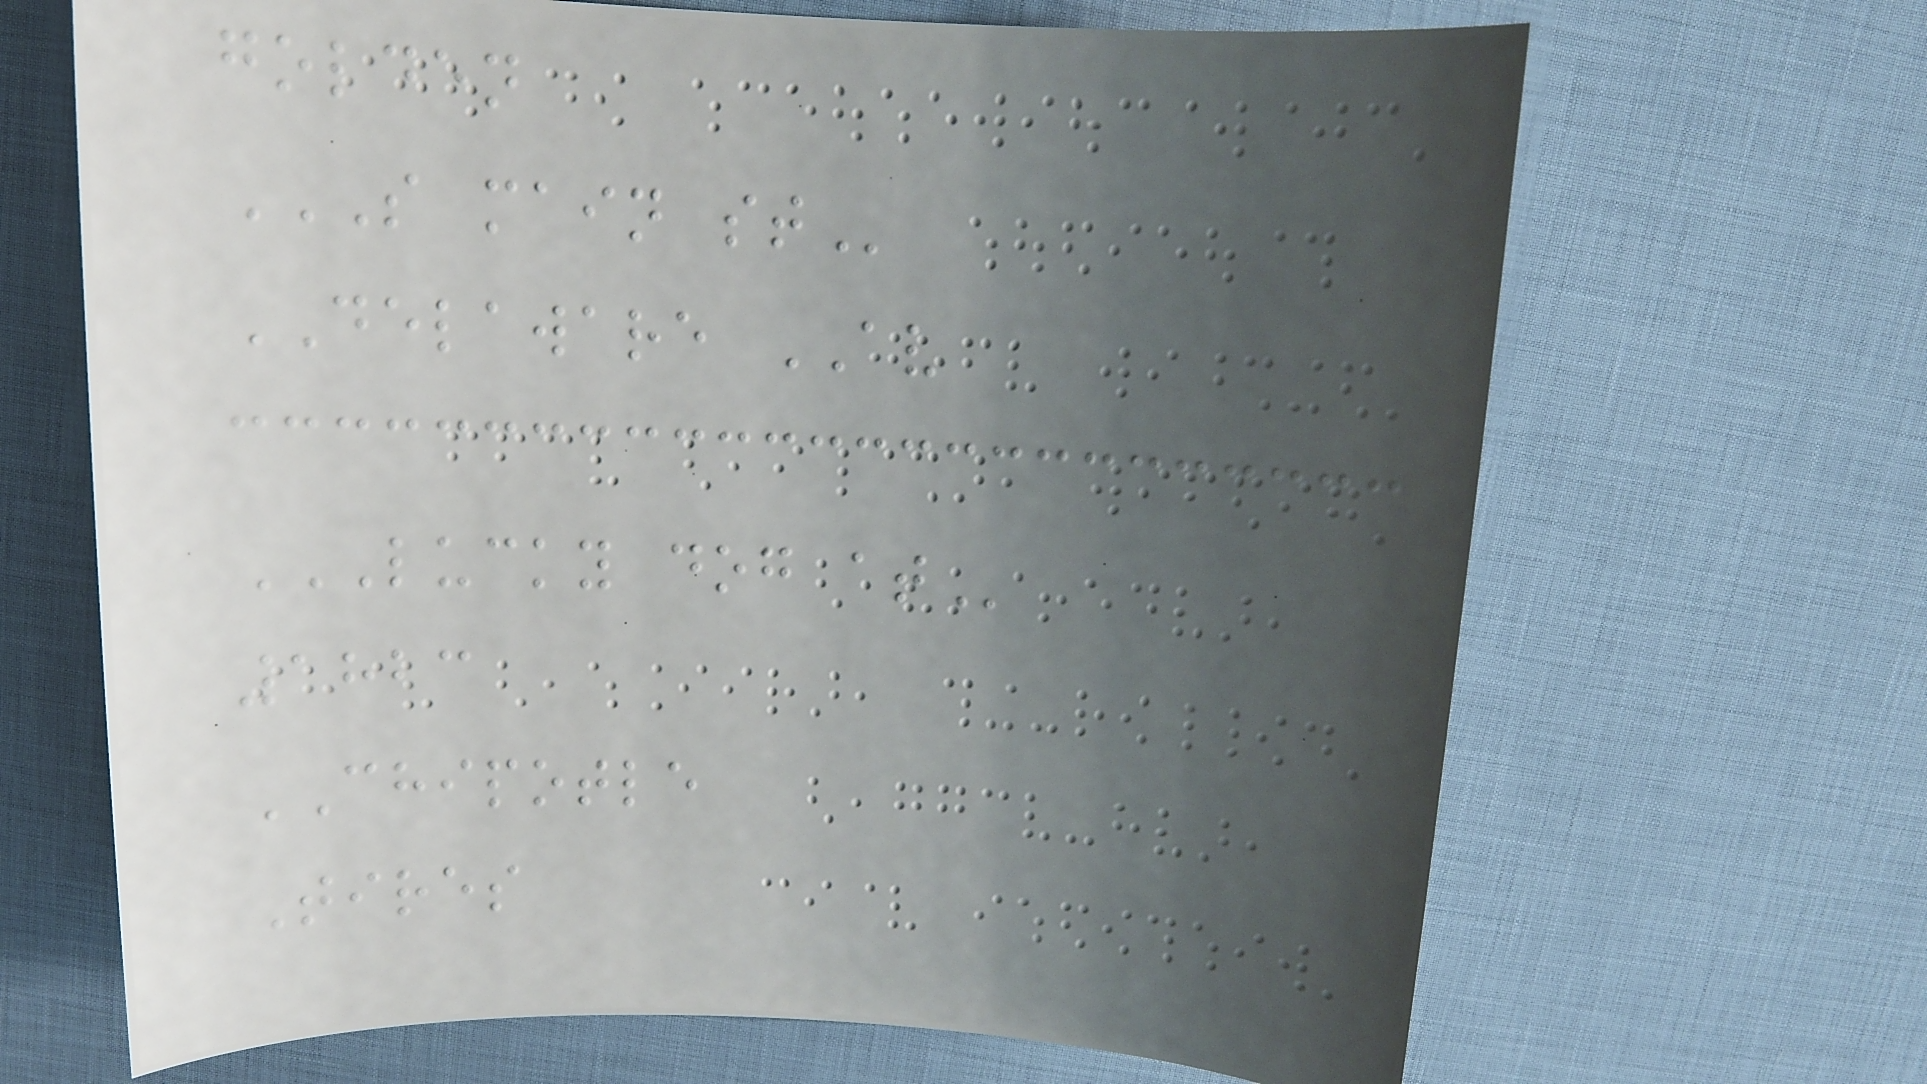golden
S MAIN ST
DELAWARE AV
LUCKY DOG AT
1823
CHIPOTLE
Tires
